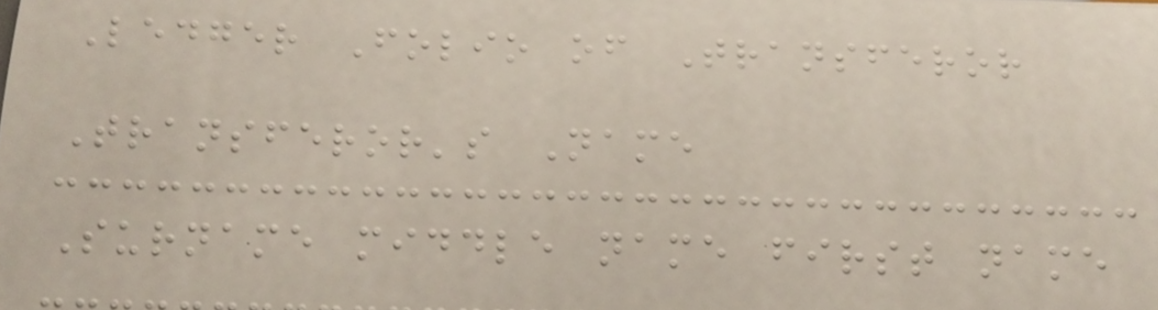Ledger Folio of Transferor
Transferor's Name
Surname middle name first name
